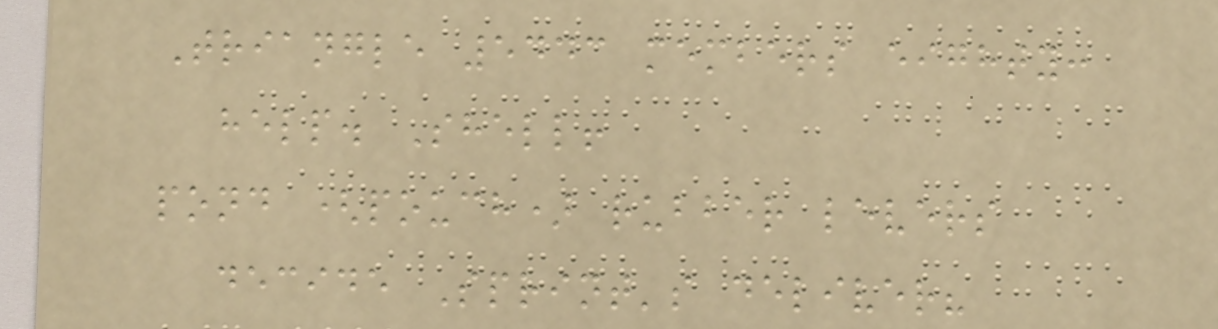Triangle 5443 members eighty:
help. Shell!
pond (pouch) rubber levers
decide Sprint's deliver?
